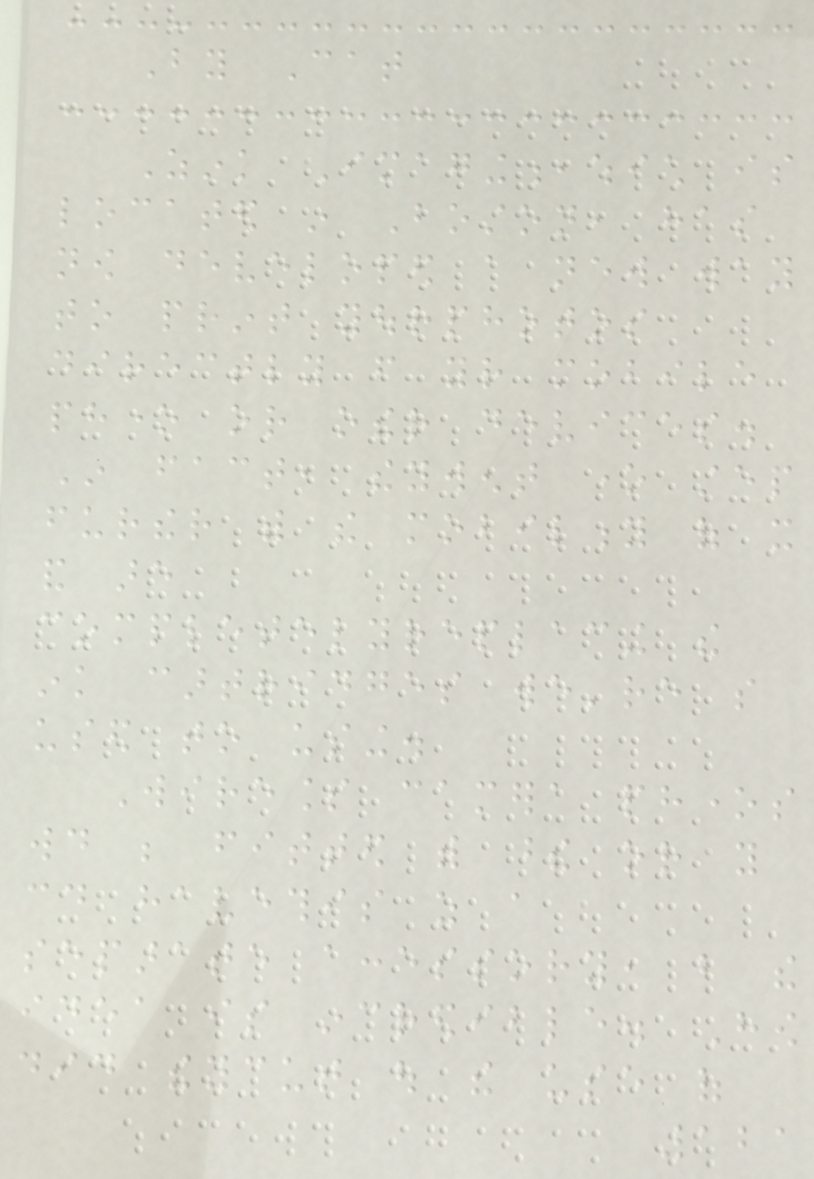By Cat
Zink Imaging,which is
located in Boston, has
now developed a new way
to print yourphotos
directly from your mobile
phone or other devices.
In fact, theywent one step
further with the mobility of it
and are
completelyreplacing the
ink cartridges we're so
used to using.
Wireless camera phones
would be fitted with these or you
could havethis as a
separate accessory, but the
idea is incredible. How
did theycut out the use of
121
